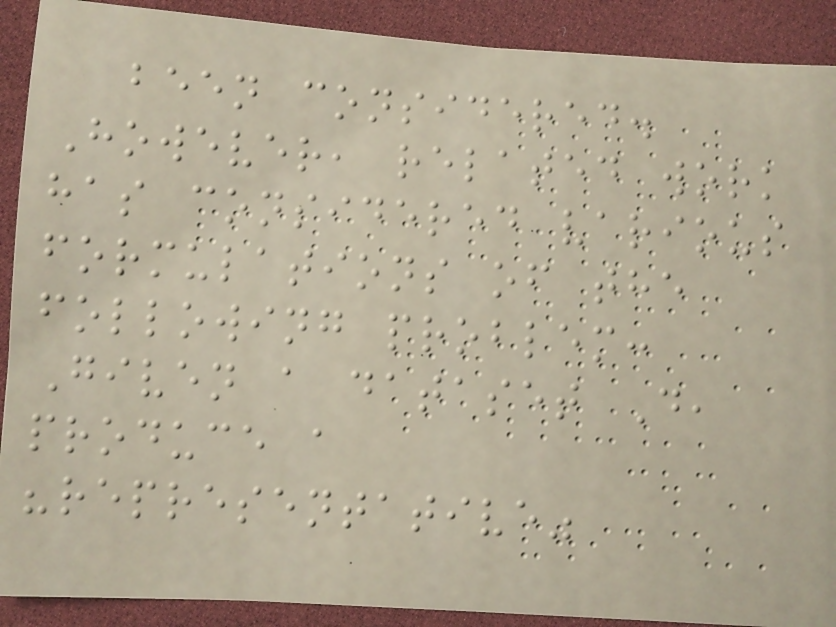been considered.
However, related work
has considered various
formulations of the
following problem:
Given a dataset D,
produce a
"representative"
